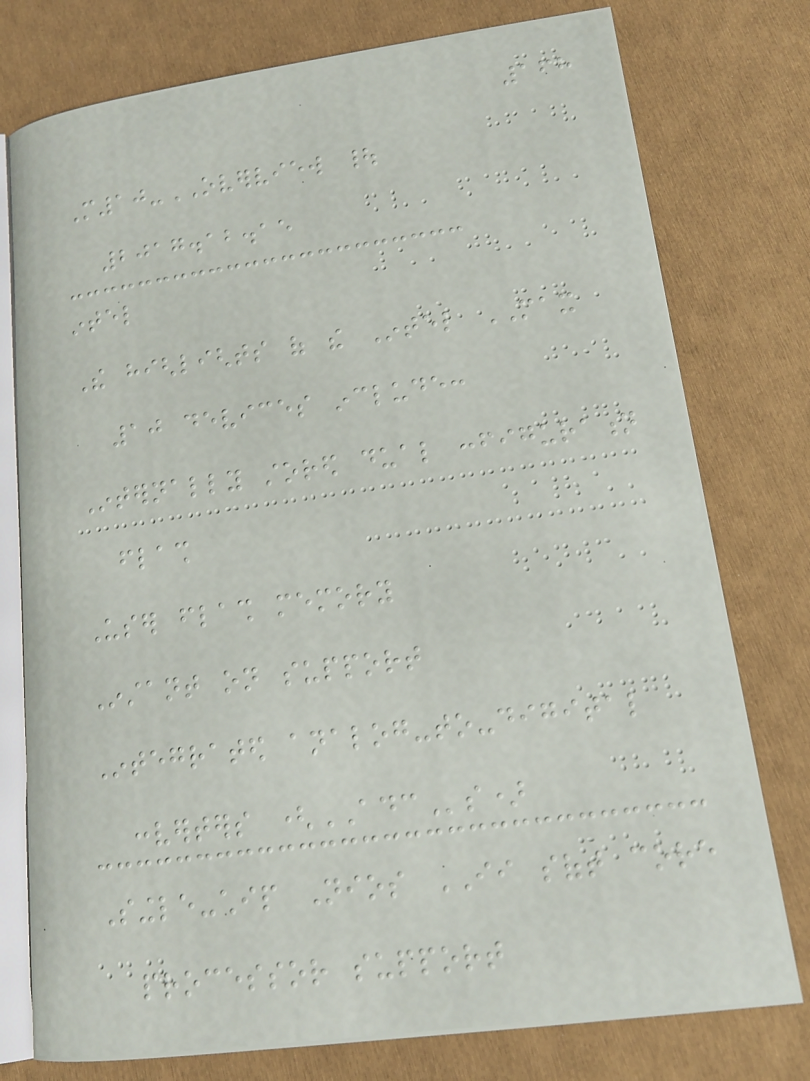168
M10-OVERVIEW |
2017.12.15
intel
The highlights of the Intel MAX
10 devices include:
Internally stored dual configuration
flash
User flash memory
Instant on support
Integrated analog-to-digital
converters (ADCs)
Single-chip Nios II soft core
processor support
